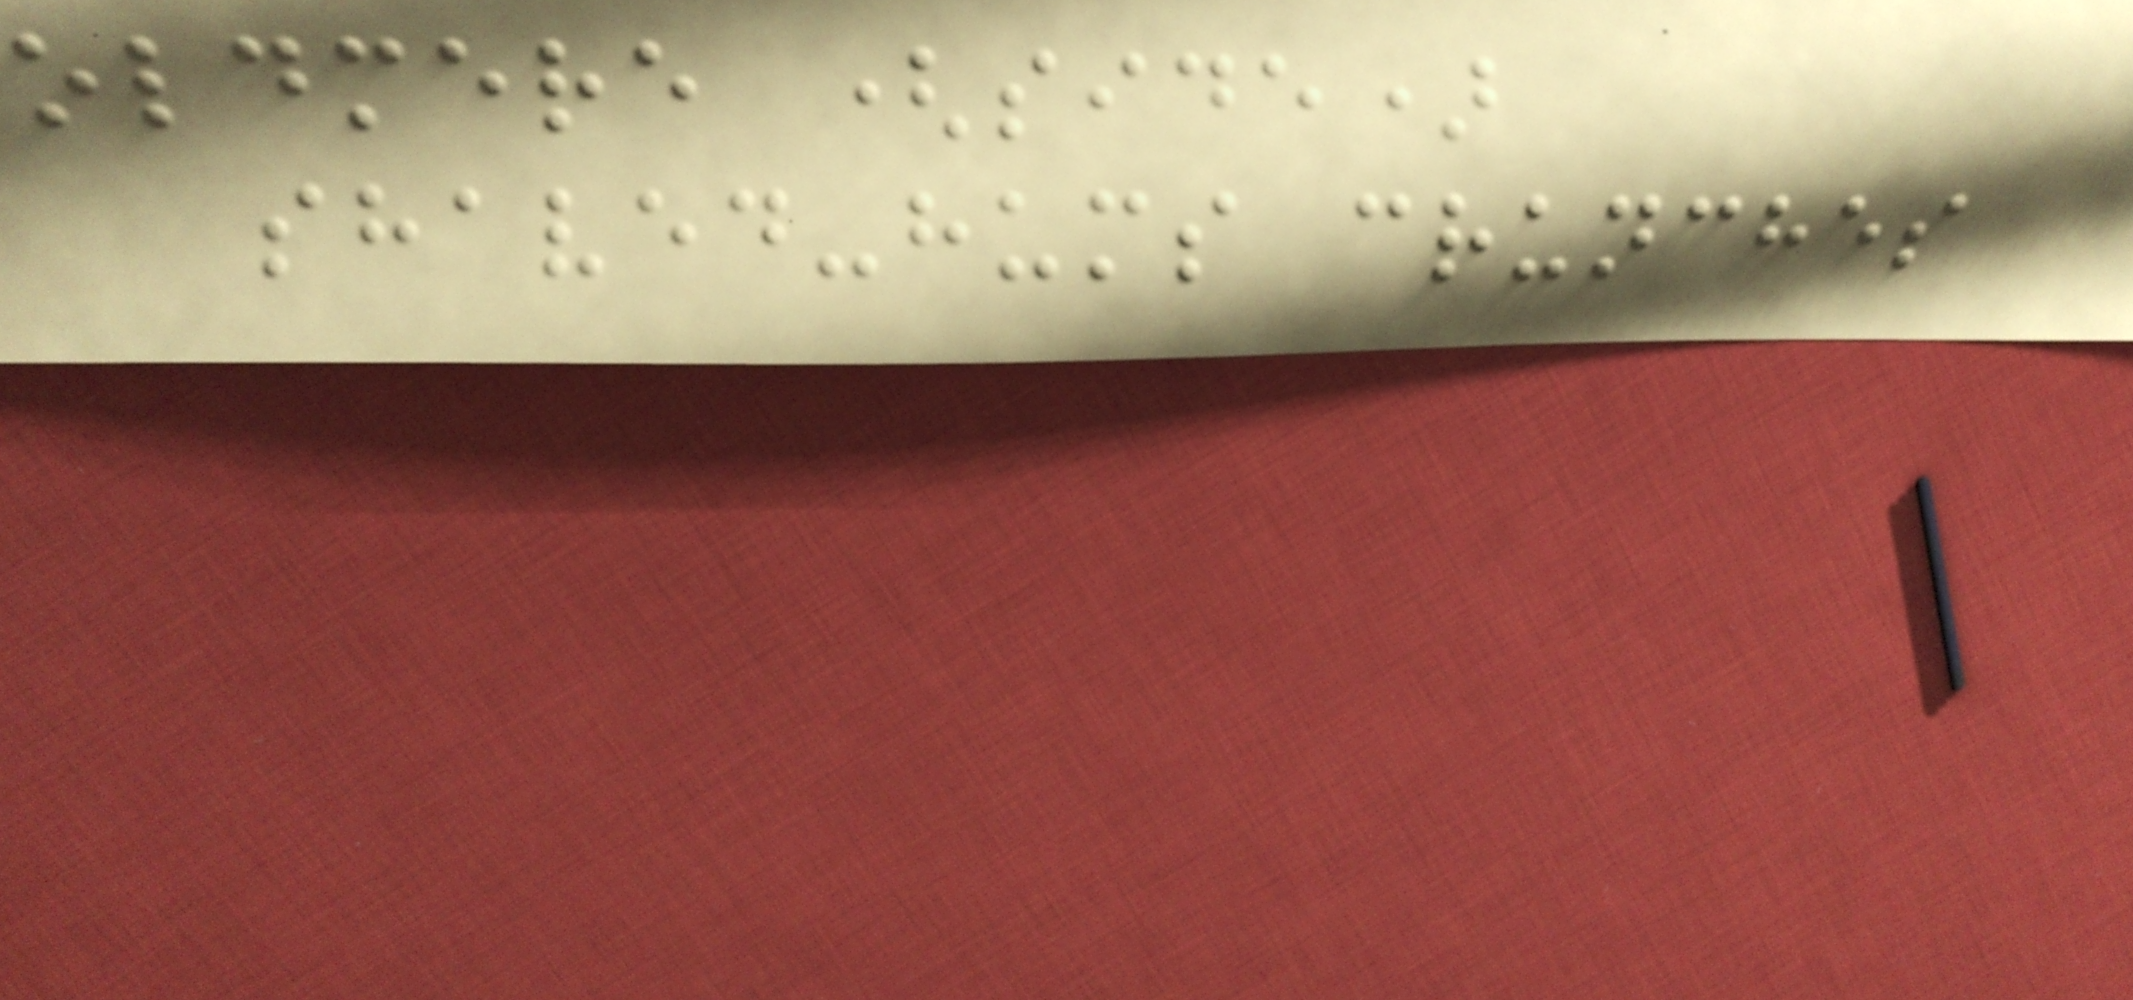oldmere (side)
shaved-hums crunches
